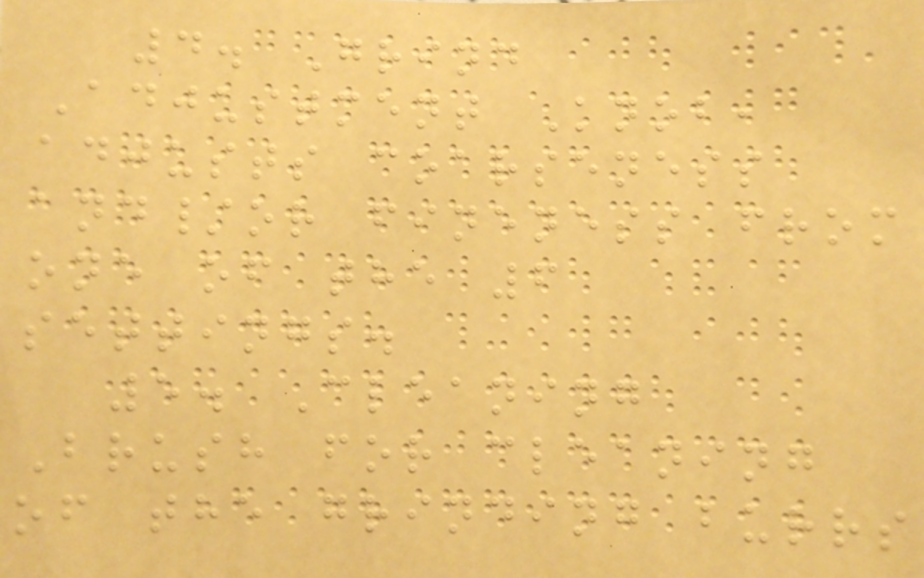4. Grind
Adjustment Knob,
adjusts coarseness
and/or fineness from
one of the 6
settings.
5. Cleaning
Brush for cleaning
of the grinding burrs
